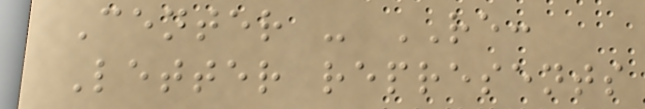Center - RE:
Letter represents
